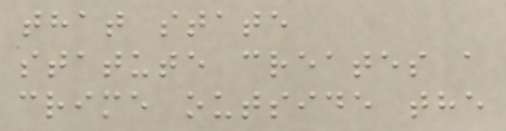that state
statute creates a
crime outside the
